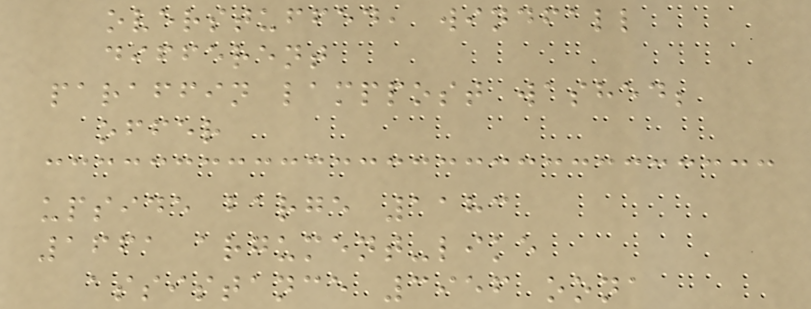overstuffed, windfall
different
paraffin lamppost washed;
offer
upside barge 1183
1661 argument-like
assistance 3956 oona
